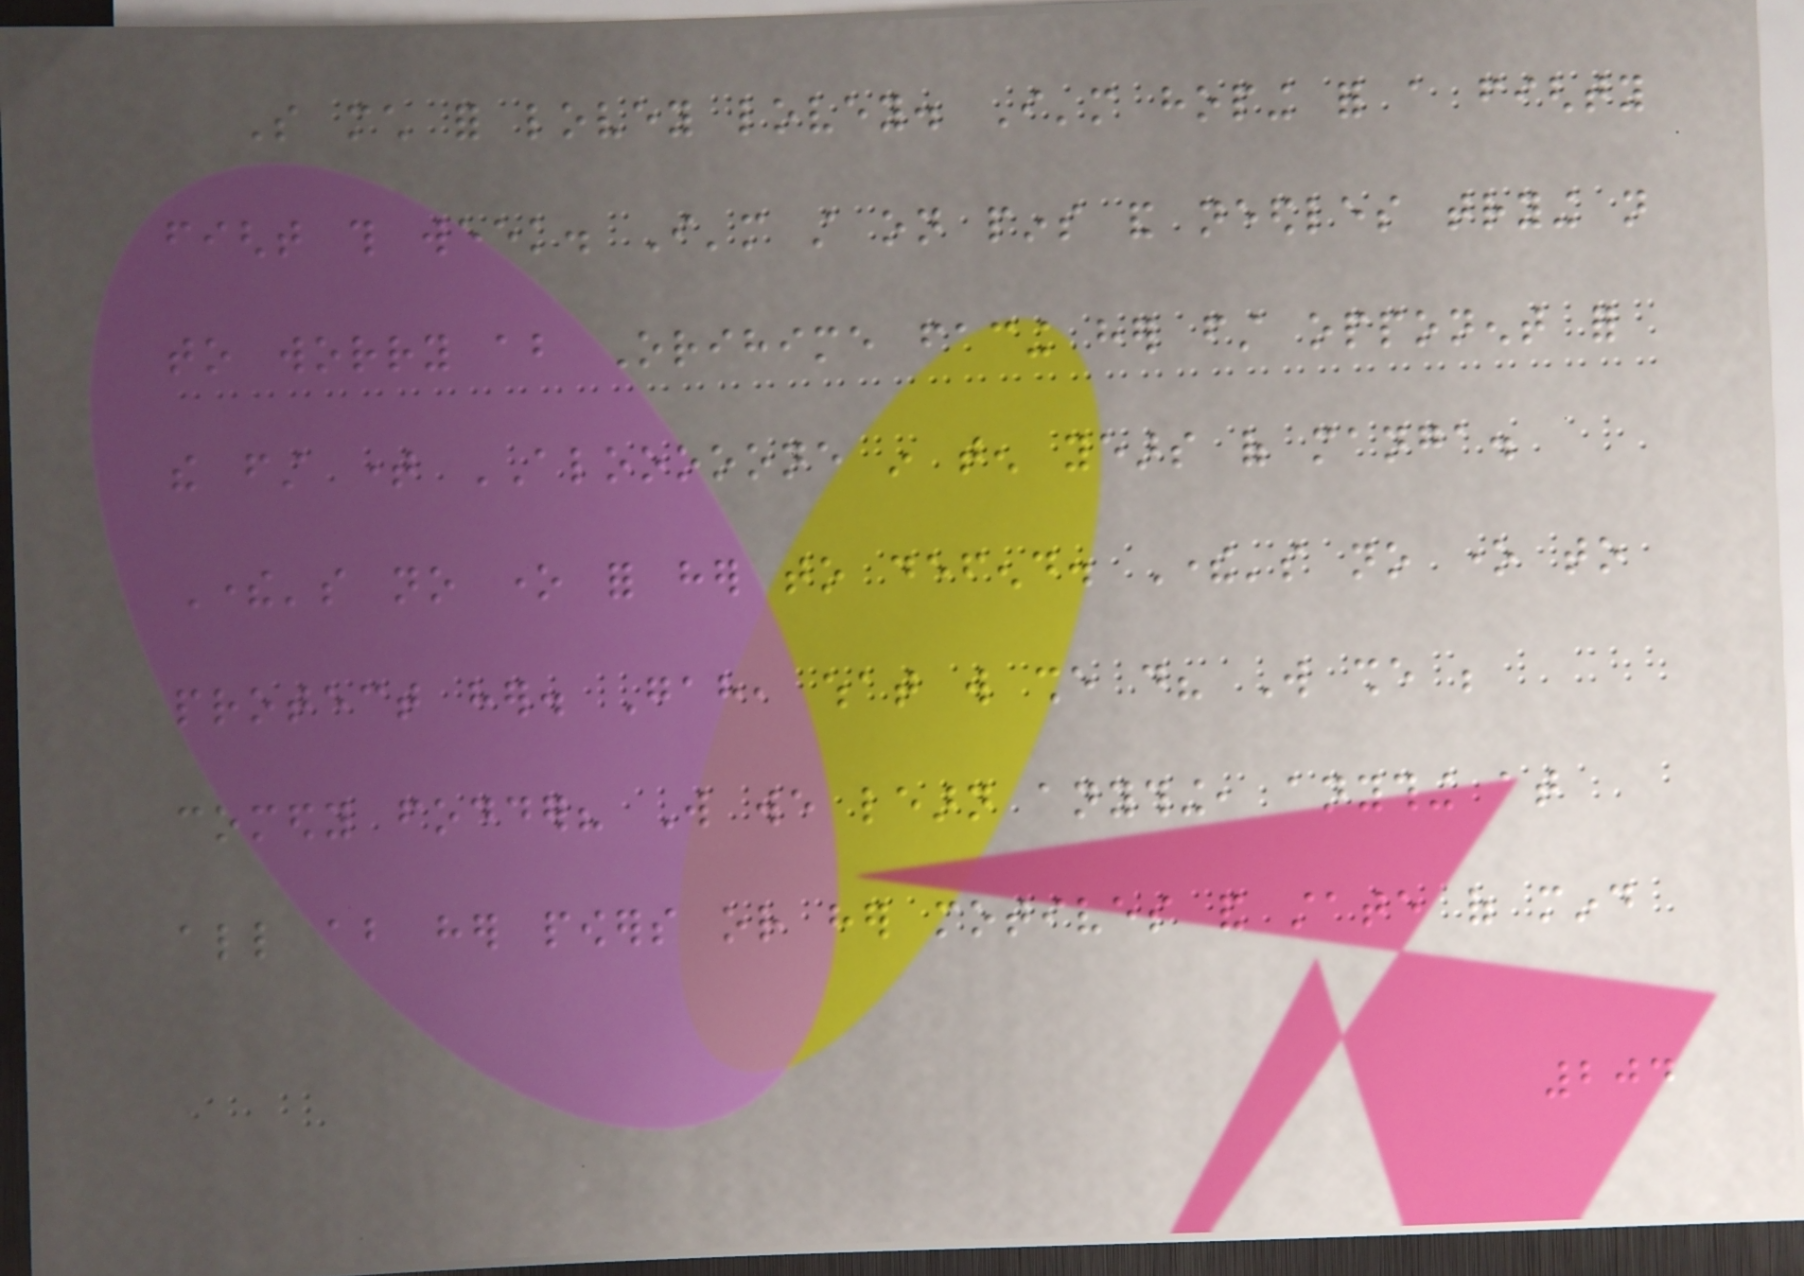So much for lovey lovey. I'm hoping for a fighty
fight this week. I'm still on pins and needles trying not
to worry about Orihime facing her first opponent for
the first time ALOOOOONE in ten years of manga.
There's no one for her to defend. There's no one to
protect her. Gah, what will she do? Will she be
comedy fodder? Will we learn anything, anything at
all about her powers or her motives and state of mind
204
